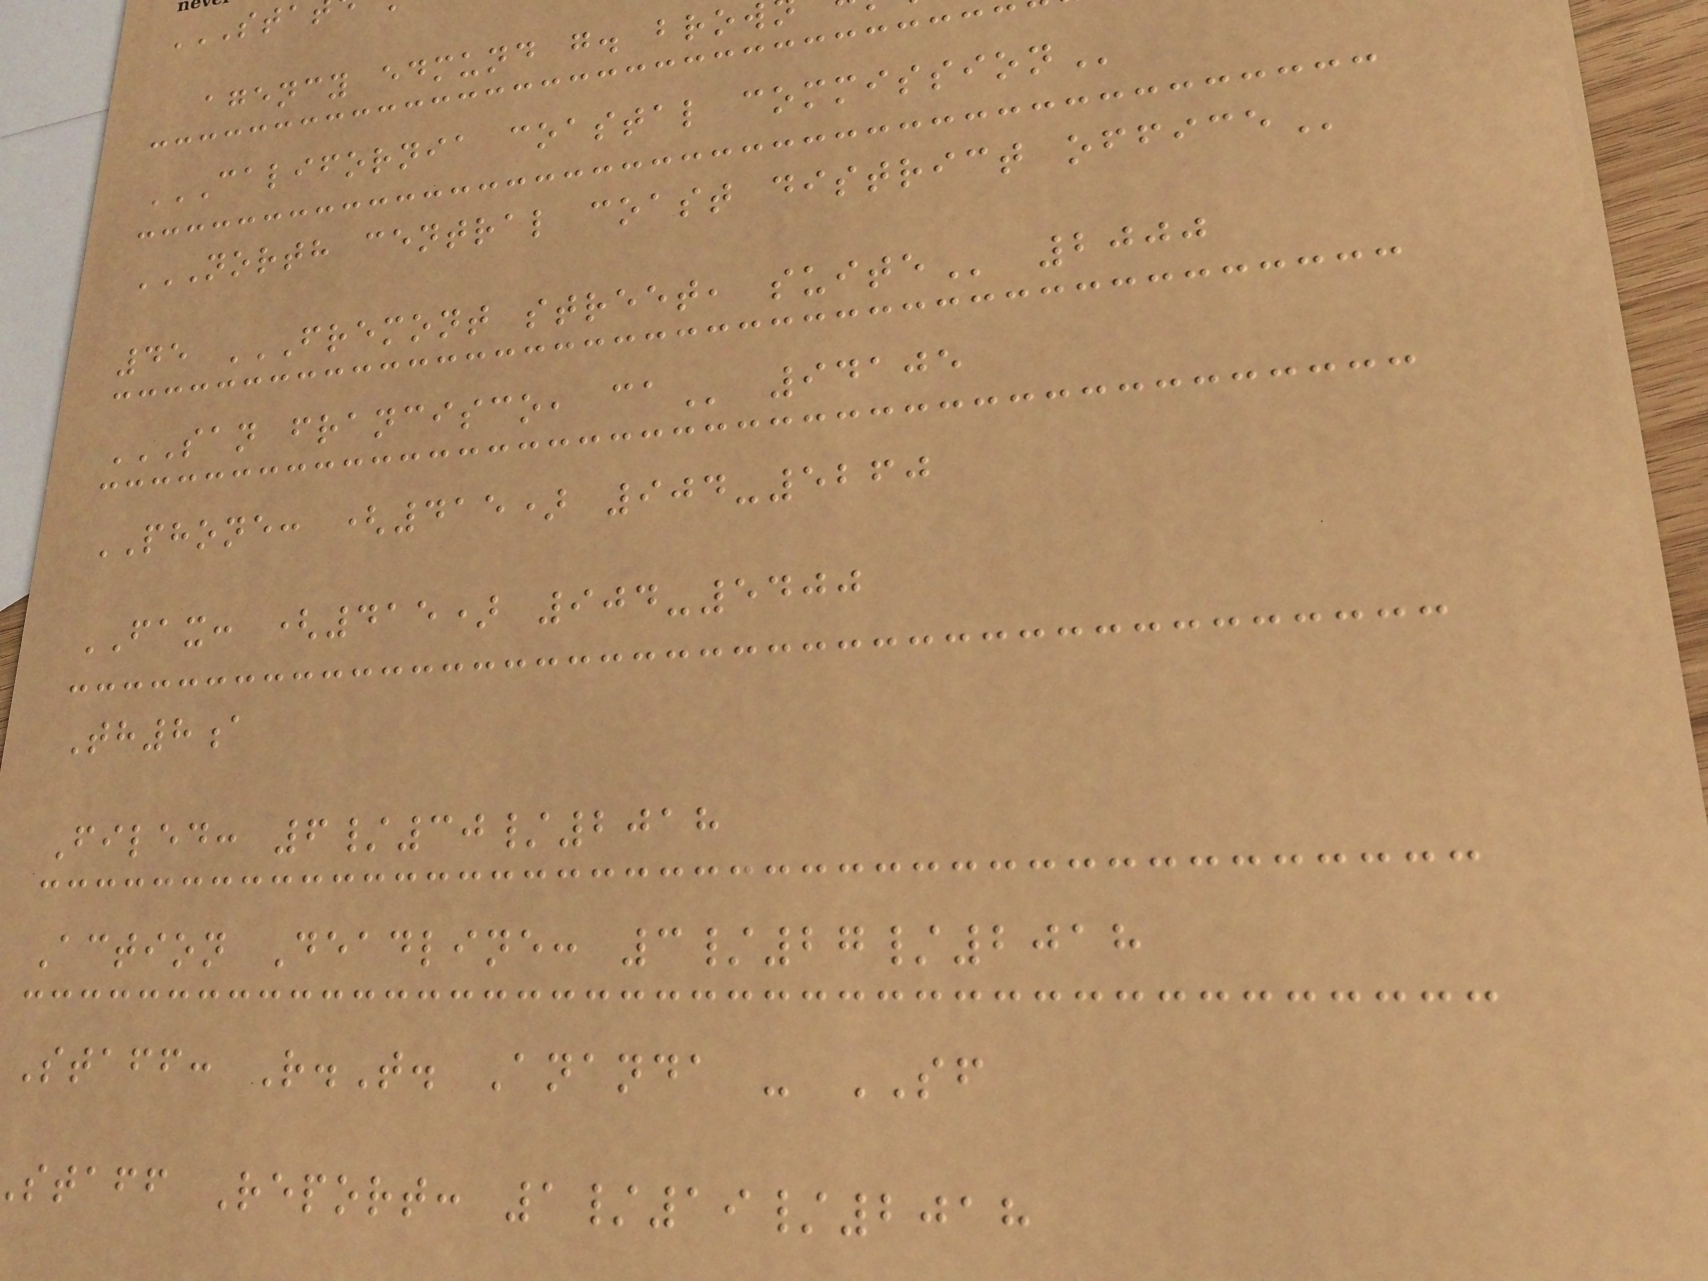agency edmund g.
CALIFORNIA COASTAL COMMISSION
NORTH CENTRAL COAST DISTRICT OFFICE
45 FREMONT STREET, SUITE 2000
SAN FRANCISCO, CA 94105
PHONE: (415) 904-5260
FAX: (415) 904-5400
Th8a
Filed: 6/30/2018
Action Deadline: 3/27/2018
Staff: R.T. Ananda - SF
staff Report: 1/19/2018
